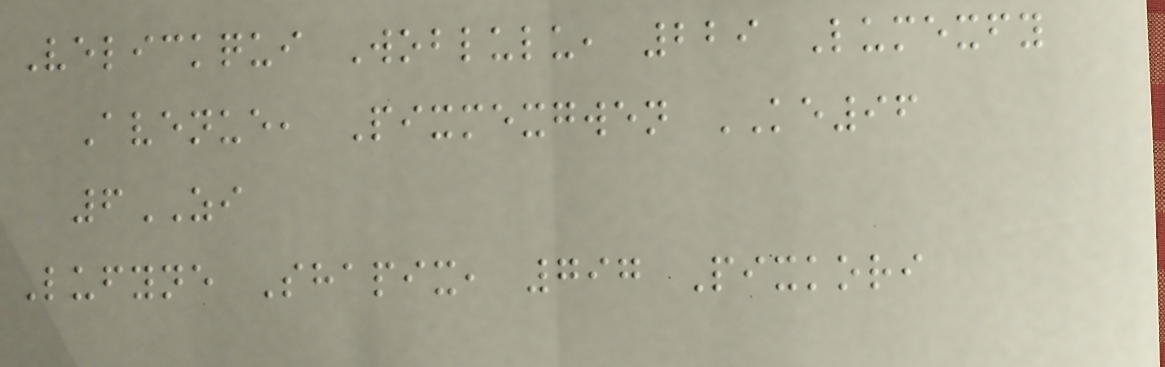Velickqui Woblulu, 229 Lumexfy
Avenue, Pixmexgwen KE96
6ZI
Lufyne Shapix, 797 Pixkori
